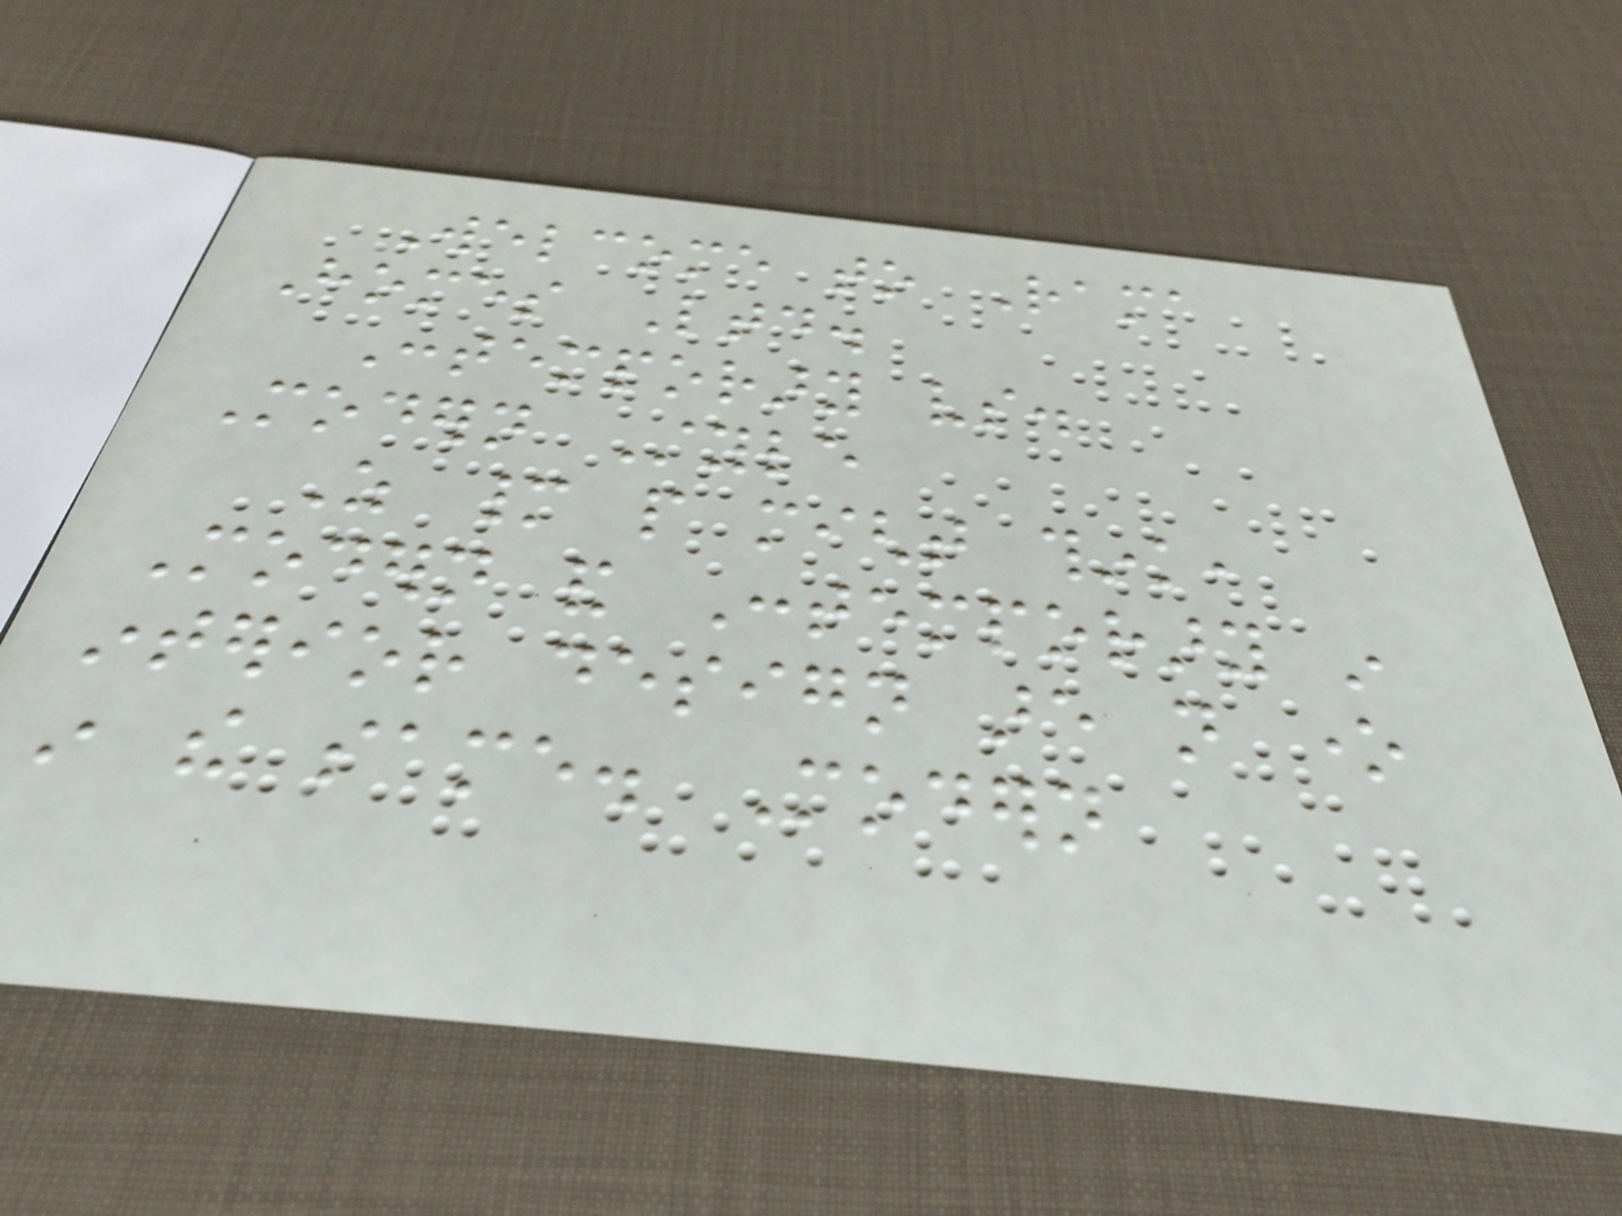Welcome to Rama
Homes Ltd.
Contemporary vs.
Modern Style
As many people might think,
Modern and Contemporary in
interior design are not one
in the same. Modern
